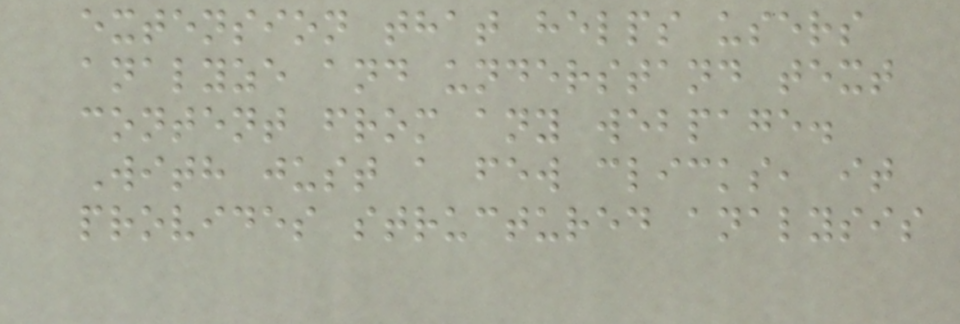extension that helps users
analyze and understand text
content from any webpage.
With just a few clicks, it
provides structured analysis
